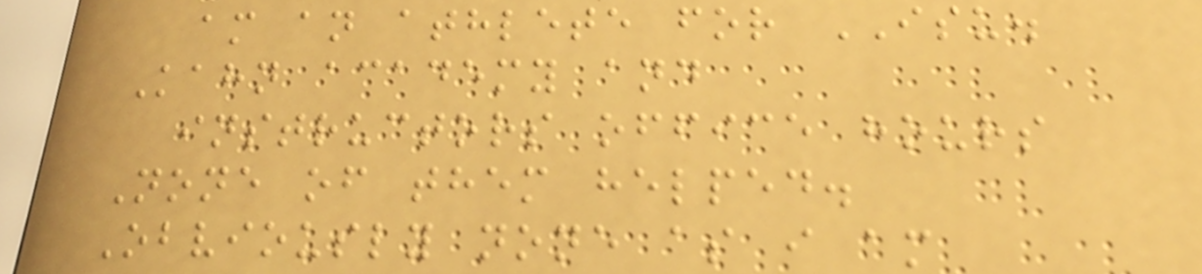am an athlete for ISU.
Kahn academy and
instructors office hours
None of them helped.
Obviously none as i am
